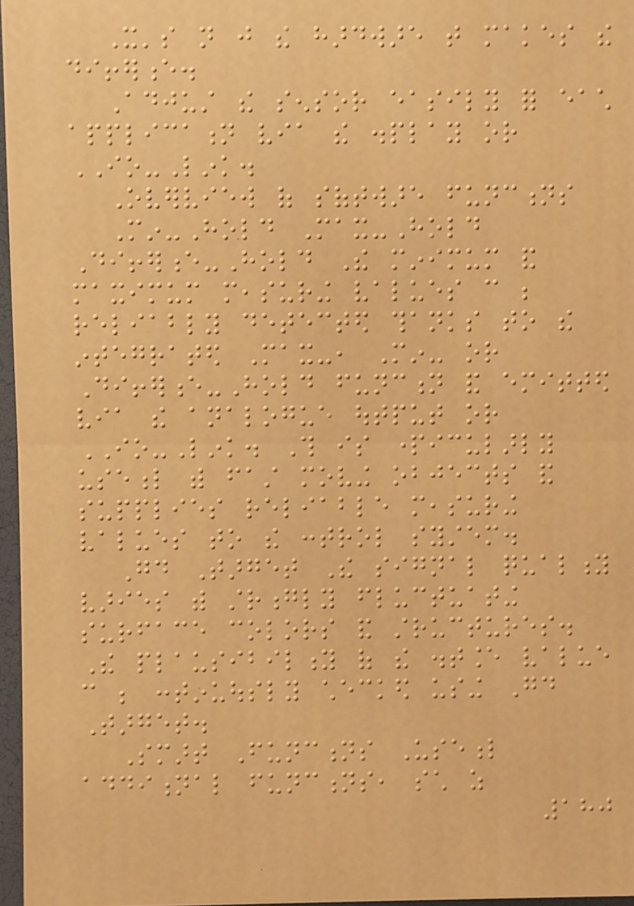It's not just the hardware that makes the
difference.
Adjust the sensor easily for each
application via the display or
IO-Link.
Overview of software functions
Min-Hold Max-Hold
Difference-Hold The minimum and
maximum measuring values can be
reliably detected thanks to the
integrated Max-, Min- or
Difference-Hold function and emitted
via the analogue output or
IO-Link. This is particularly
useful with fast moving objects and
supplies reliable measuring
values to the control system.
Good Target The signal quality
varies with strongly fluctuating
surface colors and structures.
The plausibility of the distance value
can be continuously checked using Good
Target.
Smart Functions Useful
additional functions, such as
180
